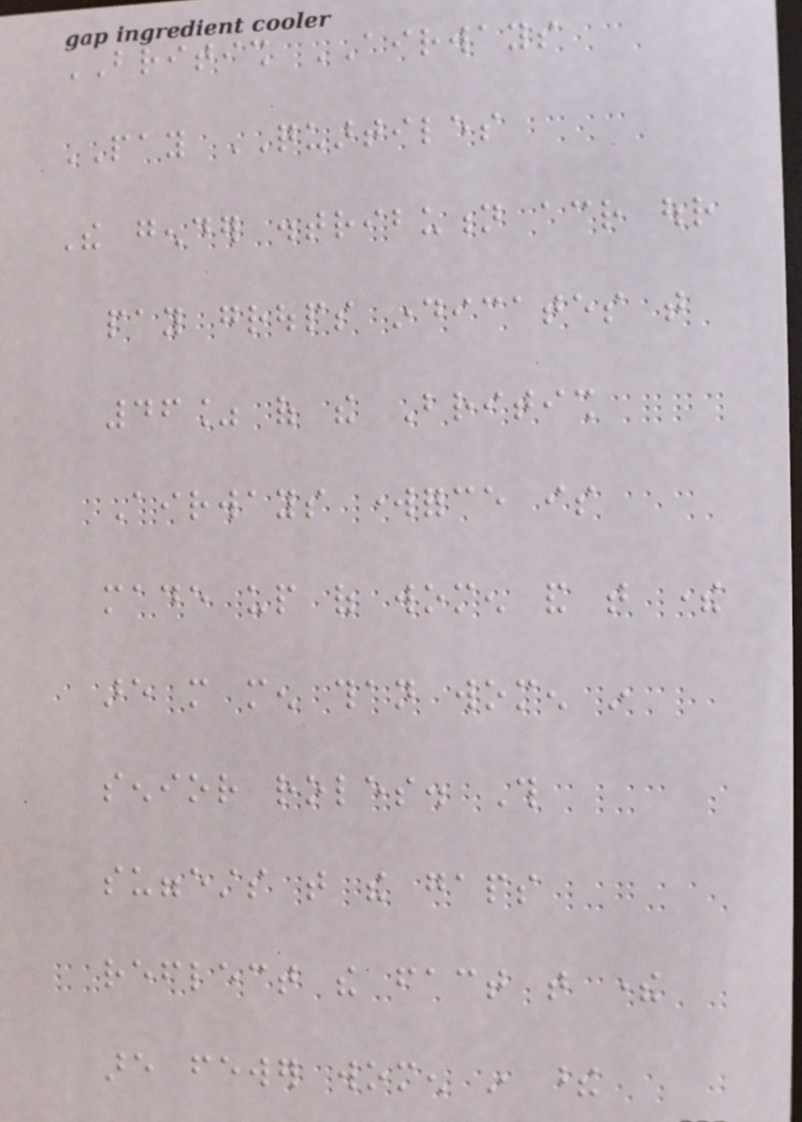BRITISH AIRWAYS
PAY QUARTILES
The gender distribution across our
pay groups indicates that
46% of the British
Airways workforce is
made up of women and that there
are more men than women in
senior roles. This
suggests that the gaps
reflect the fact that there
are fewer women in these
